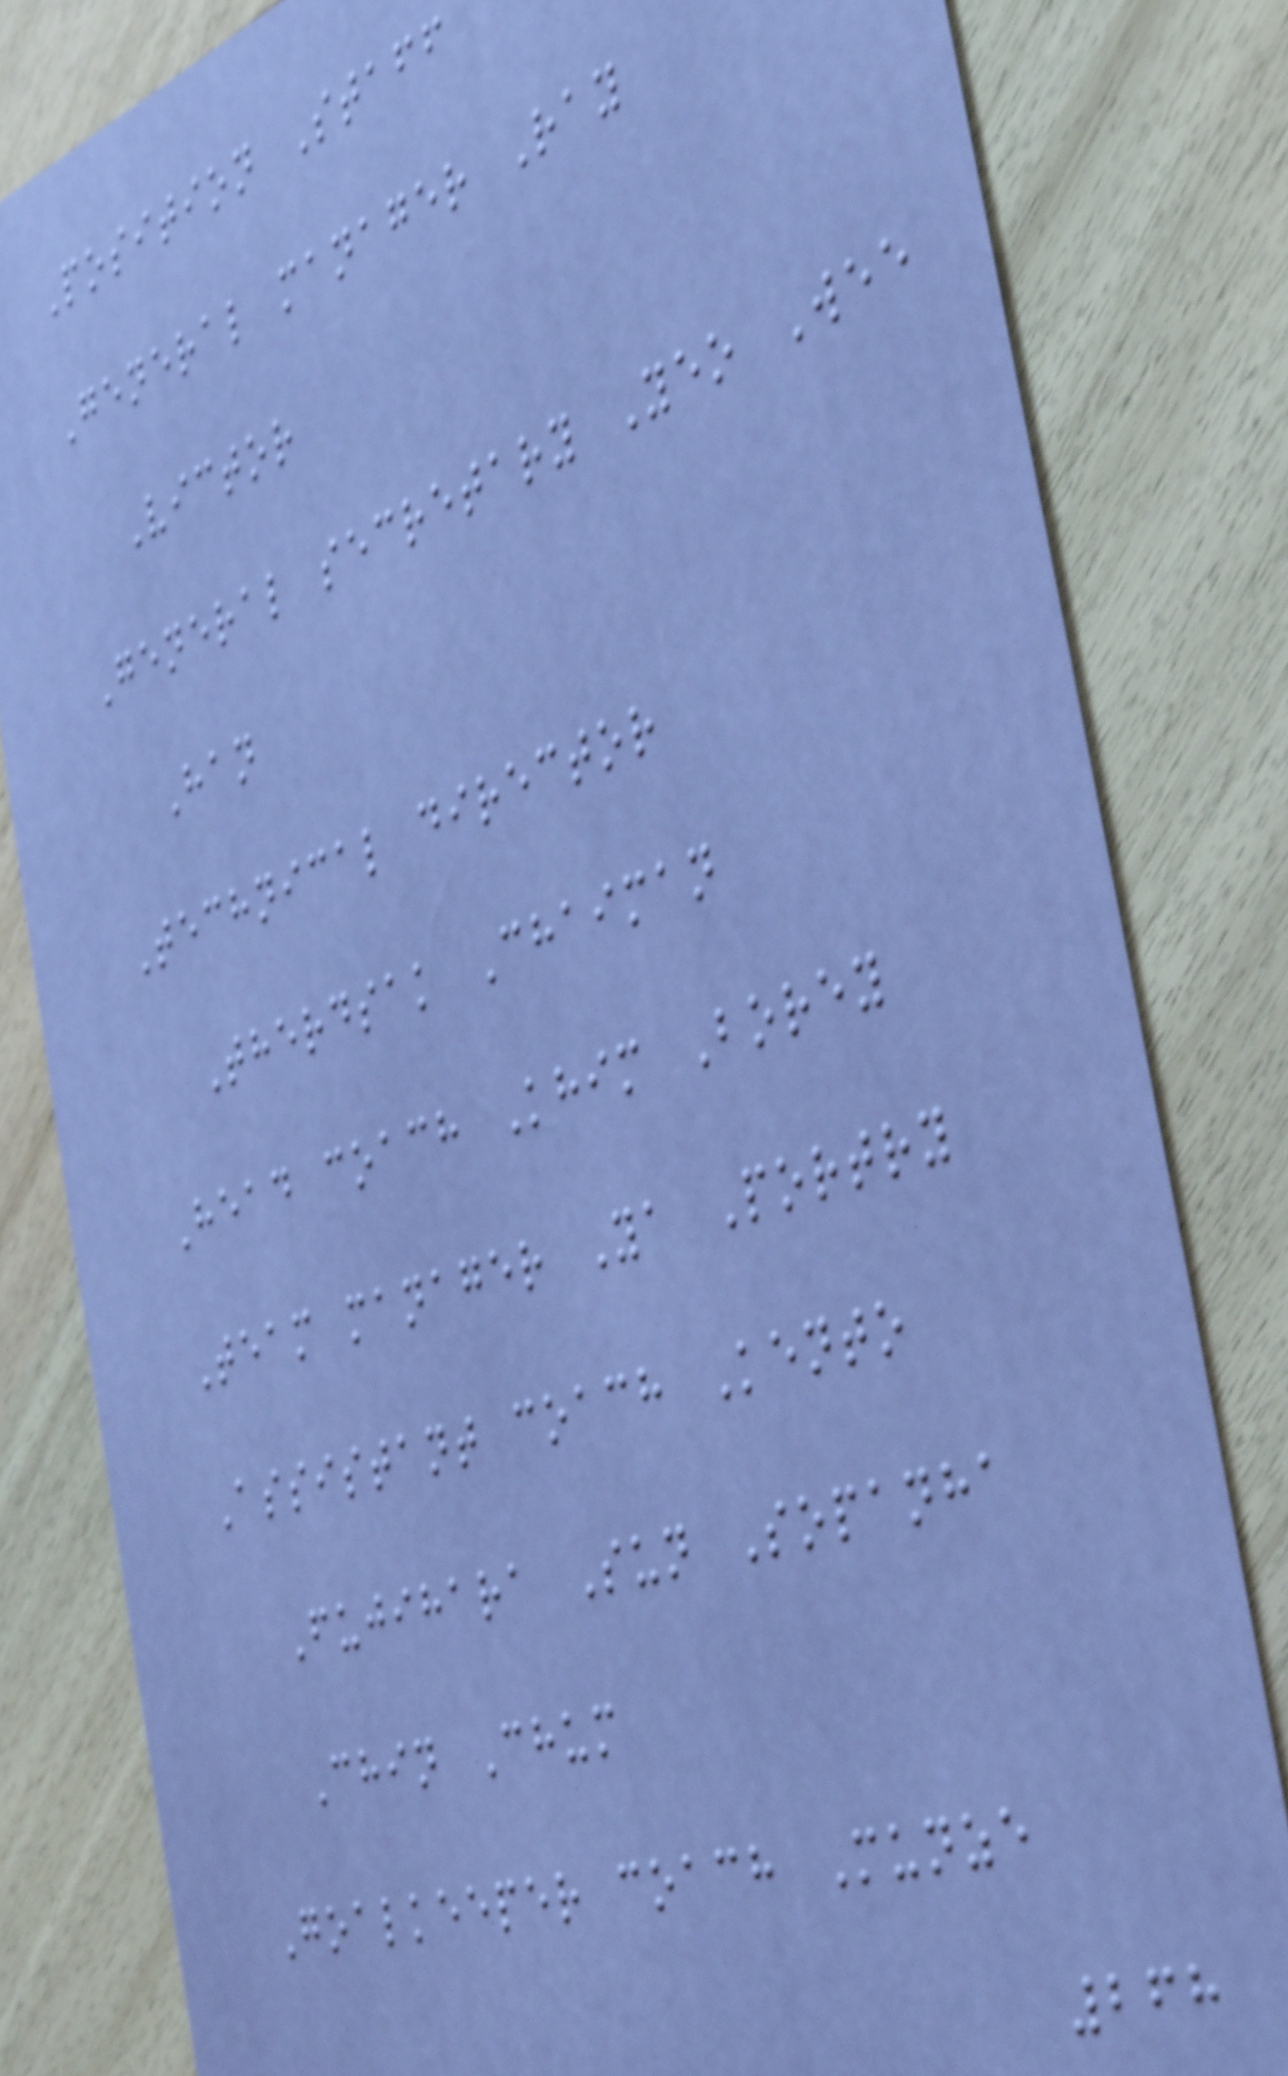Position Staff
General manager Ray
Victor
General secretary Yeo Wee
Han
Technical director
Therdsak Chaiman
Head coach Khim Borey
Team manager Ya Portry
Assistant coach Kento
Fujihara Sun Sopanha
Chin Chum
Goalkeeper coach Munze
268
